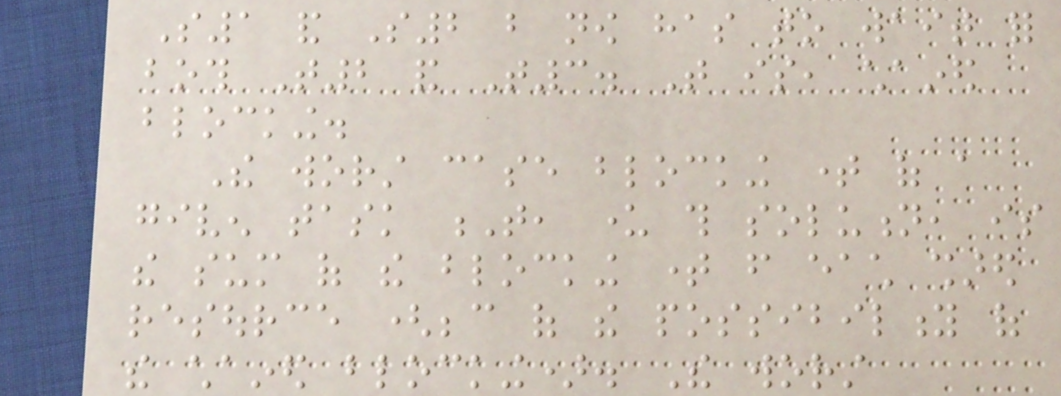S1 and S2 but now has to wait for
both T2 and T3. That is, chained
blocking.
The worst case blocking time of a
given task T, under this solution, is
the sum of the blocking time from each shared
resource (because of the possibility of
the chained blocking). The worst
